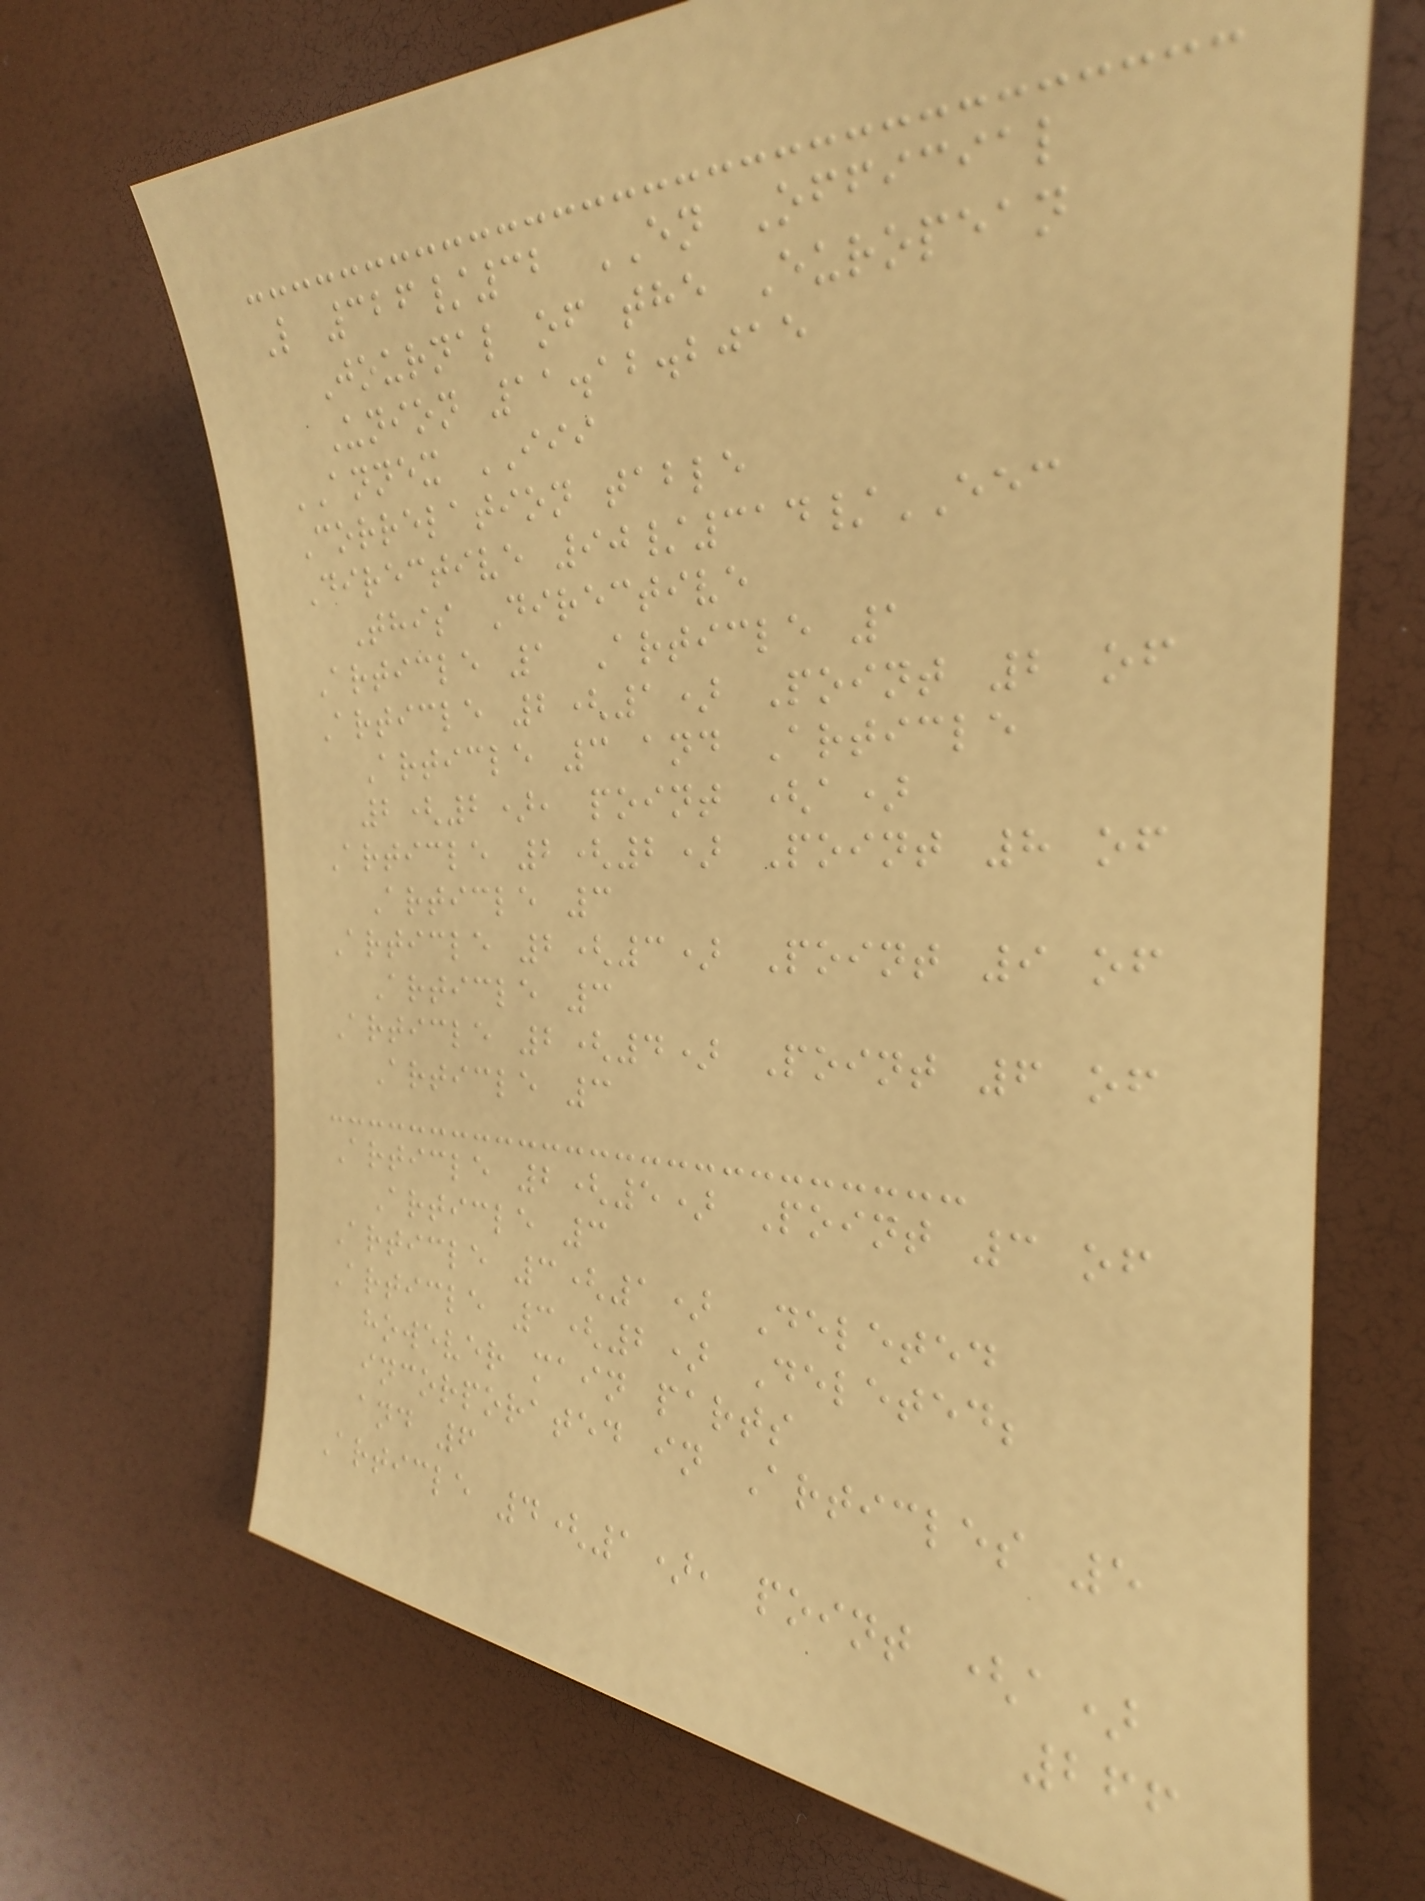L 326/32 EN Official
Journal of the European
Union 11.12.2015
ANNEX III
Correlation table
Directive 90/314/EEC
This Directive
Article 1 Article 1
Article 2(1) Point 2 of
Article 3 and Article
2(2), point (a)
Article 2(2) Point 8 of
Article 3
Article 2(3) Point 9 of
Article 3
Article 2(4) Point 6 of
Article 3
Article 2(5) Point 3 of
Article 3
Article 3(1) Deleted
Article 3(2) Deleted;
however main parts
incorporated in Articles 5
and 6
Article 4(1), point (a)
266
